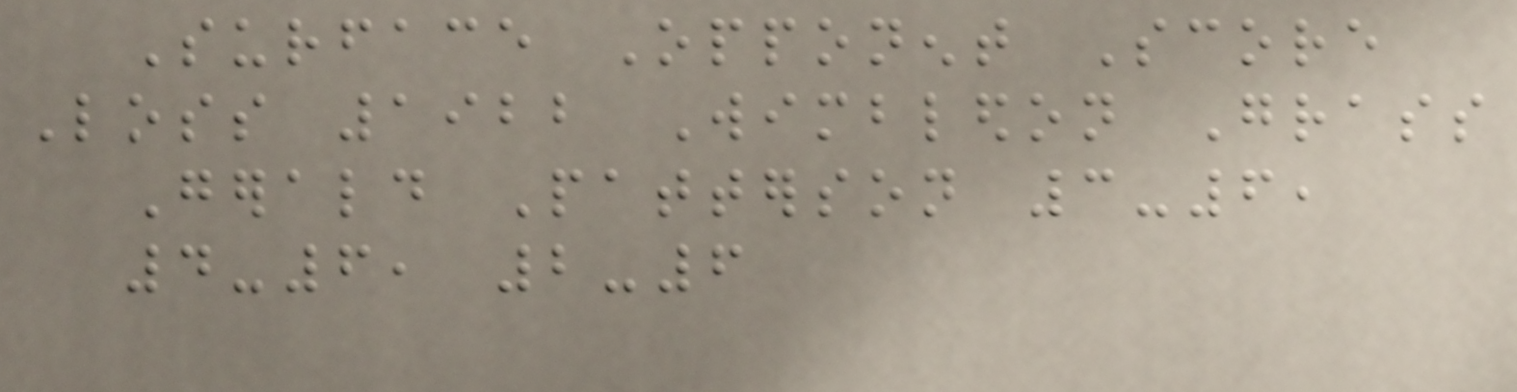Surface Opponent Score
Loss 1922 Wimbledon Grass
Gerald Patterson 3-6,
4-6, 2-6
